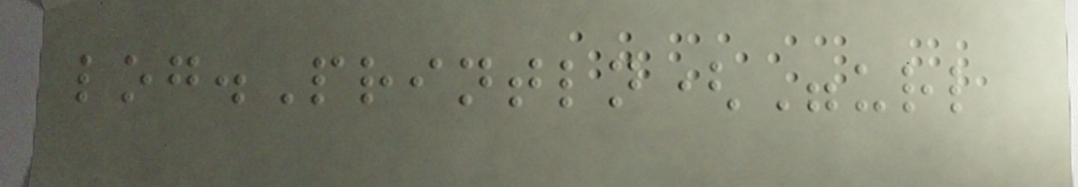log.Println("url
